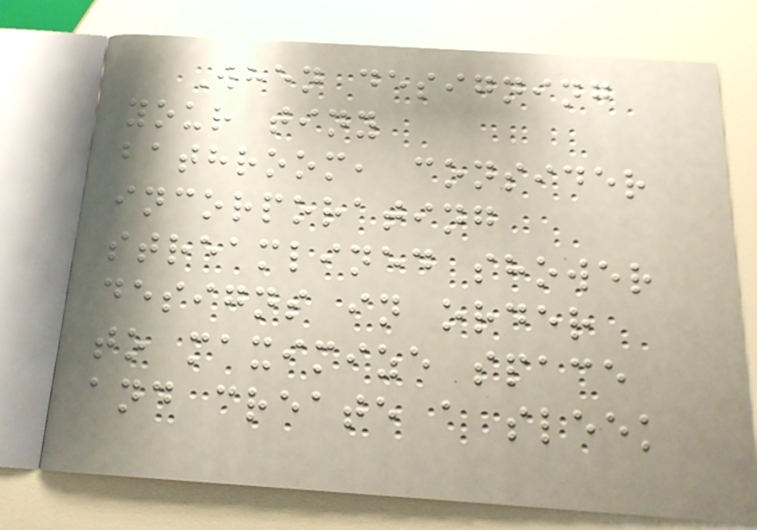When designing
your tiny
bathroom, consider
incorporating
streamlined shower
designs in order
to maximize space
and create a sleek
